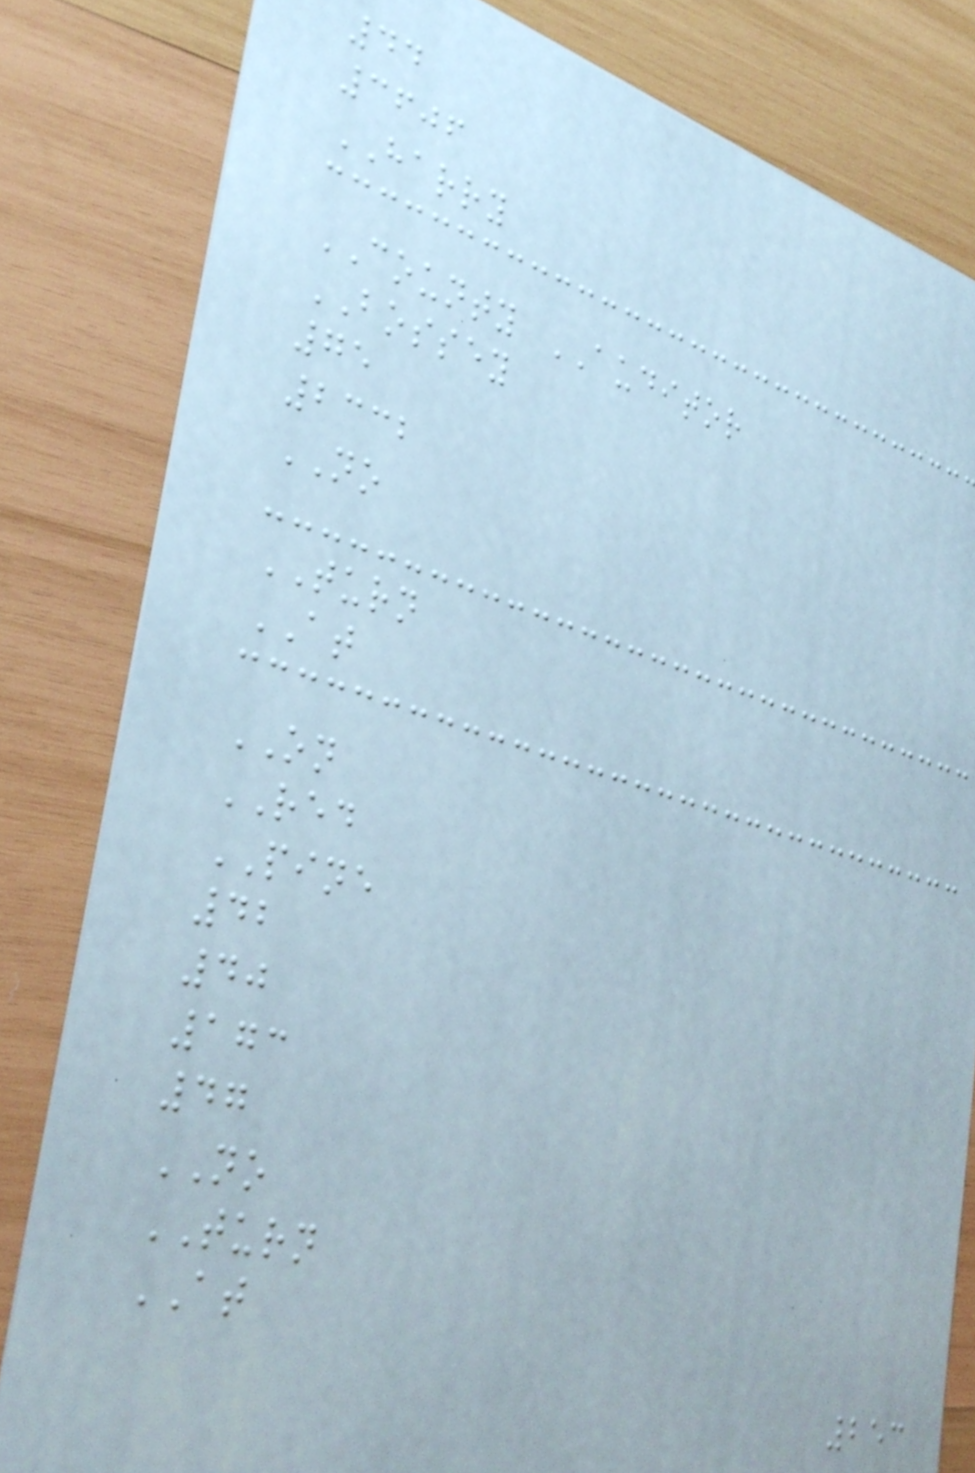44
3606
HARRY
COUNTY AUDITOR
BOSSEY
75
2332
NO
TURN
AT
ON
RED
PINE
42
40
173
47
NO
TURN
AT
253
